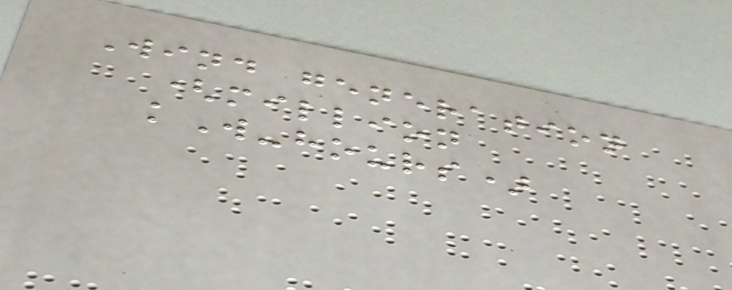Wind generation
(million
kW-hours)
